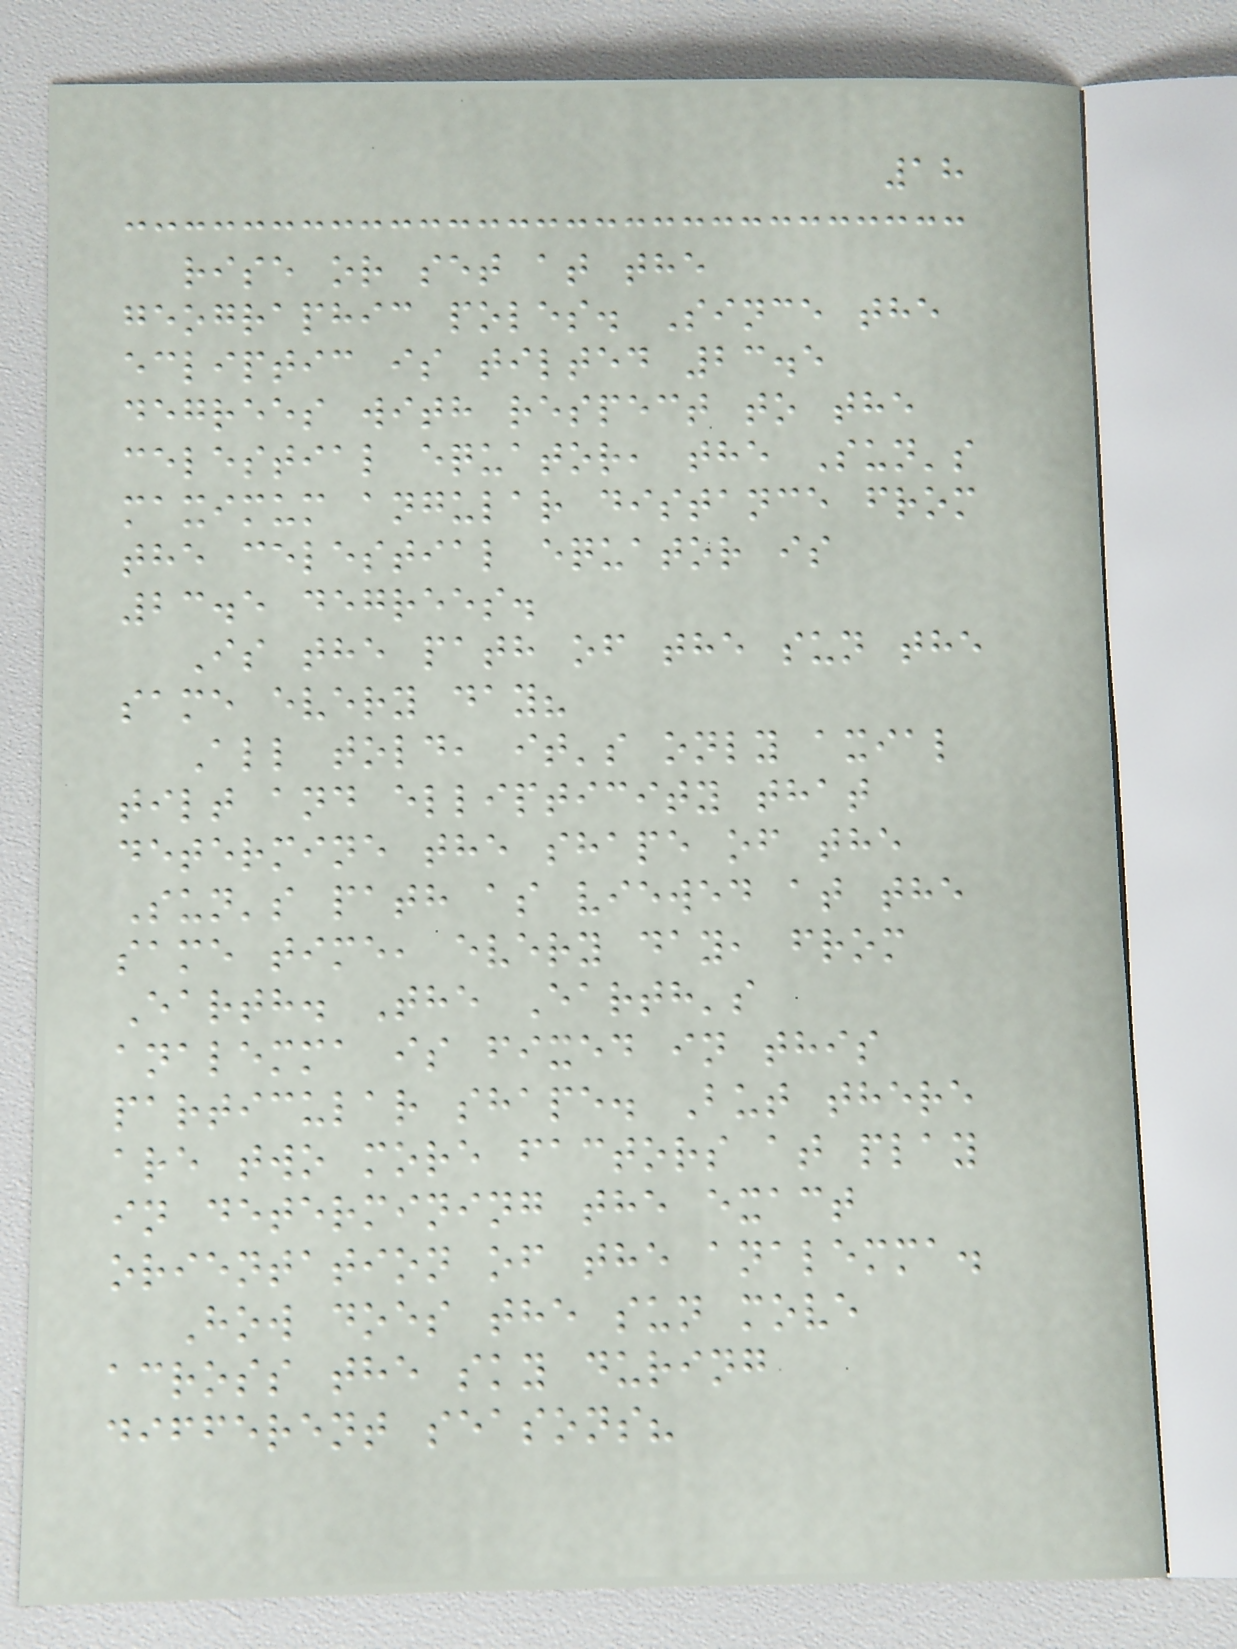18
rise or set at the
geographic poles. Since the
ecliptic is tilted 23.5
degrees with respect to the
celestial equator, the Sun's
maximum angular distance from
the celestial equator is
23.5 degrees.
Is the path of the sun the
same every day?
All told, it's only axial
tilt and ellipticity that
determine the shape of the
Sun's path as viewed at the
same time, every day, from
Earth. The Earth's
analemma is fixed in this
particular shape. But there
are two more factors at play
in determining the exact
orientation of the analemma.
How does the sun move
across the sky during
different seasons?
